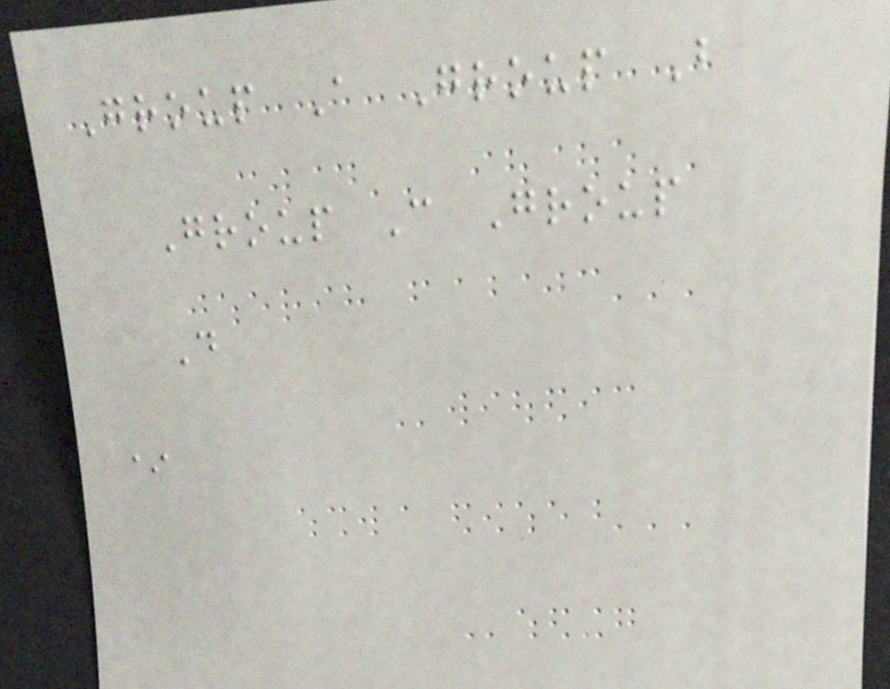Group A Group B
Group C Group
D
*
